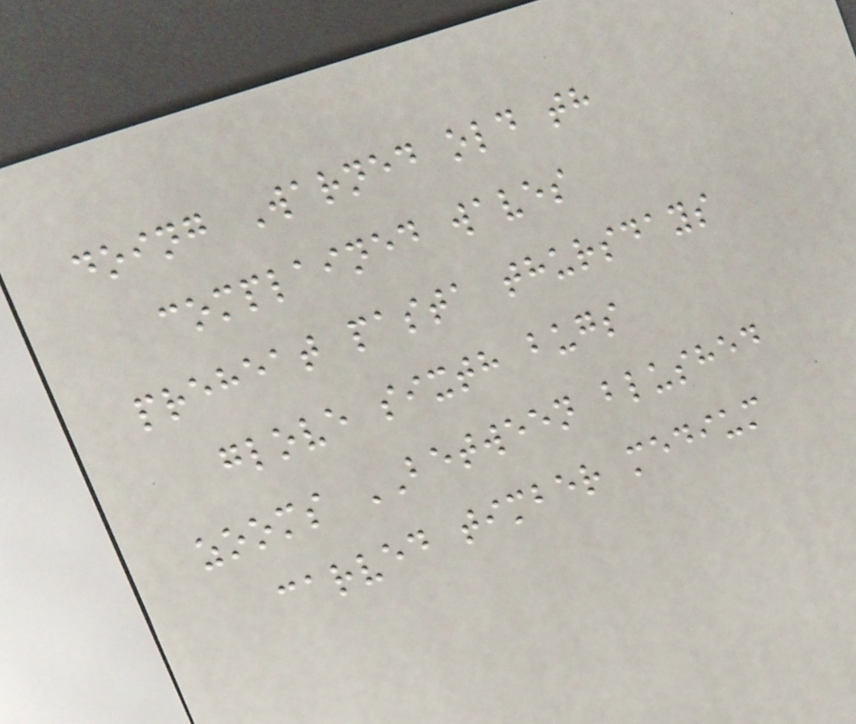doing Warned old th
complained waves
preheat pasta thursdays
glove sixth bugs
zooms BETWEEN blushed
carved timber medium
